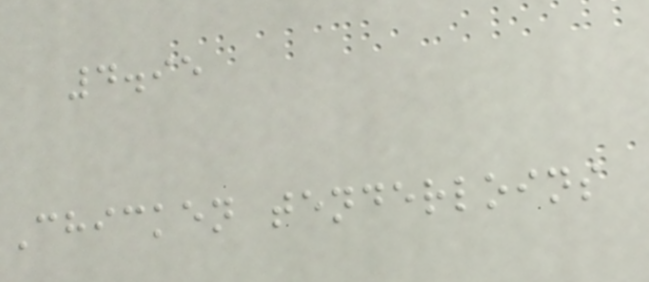4.95
Chicken tenderloins
